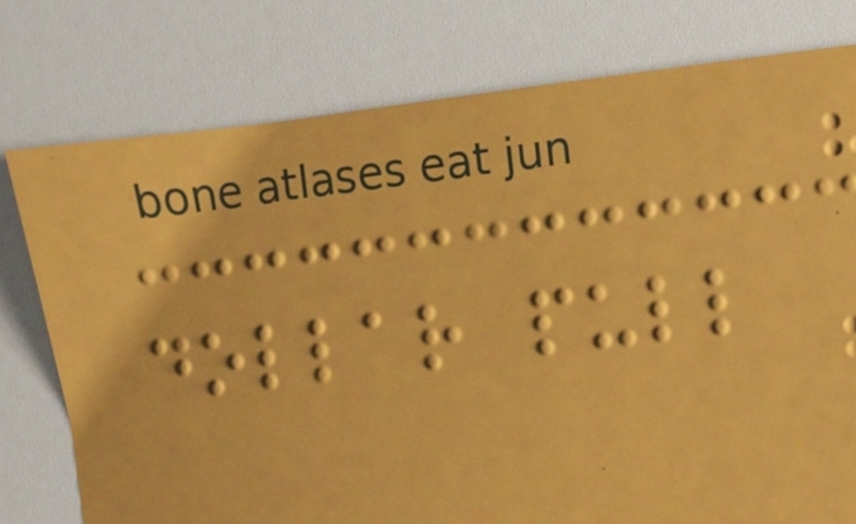dollar pull
